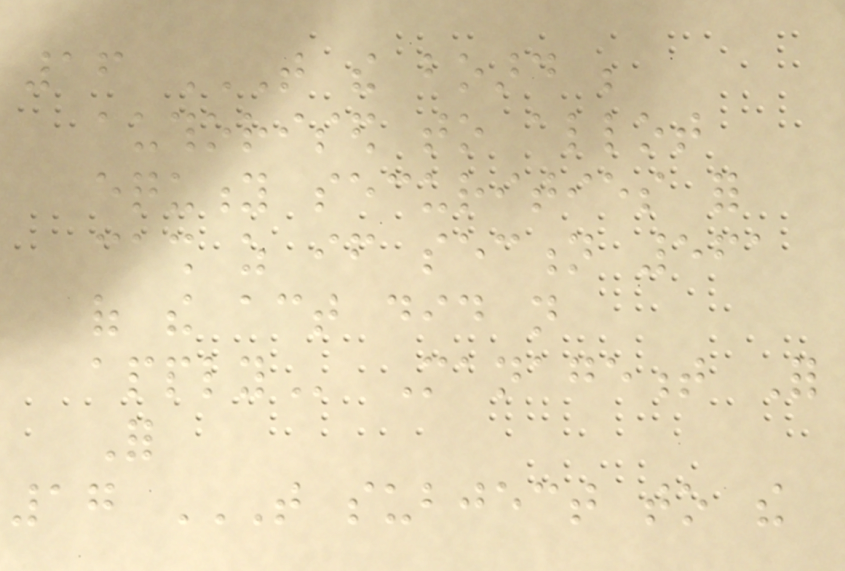16 THAT THE BOARD BE
AUTHORISED TO ALLOT
EQUITY SECURITIES FOR
CASH AS IF SECTION 561
OF THE ACT DID NOT
APPLY Management For
For
17 THAT SUBJECT TO THE
